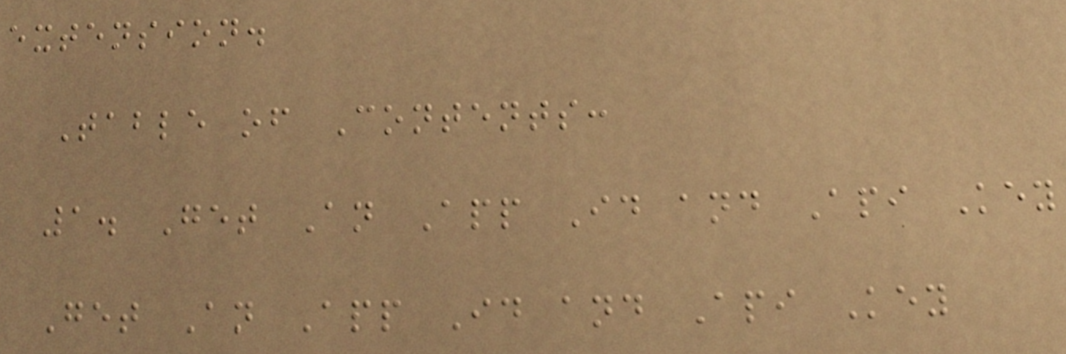extension.
Table of Contents:
1. Get An App Id and Api Key
Get An App Id and Api Key
